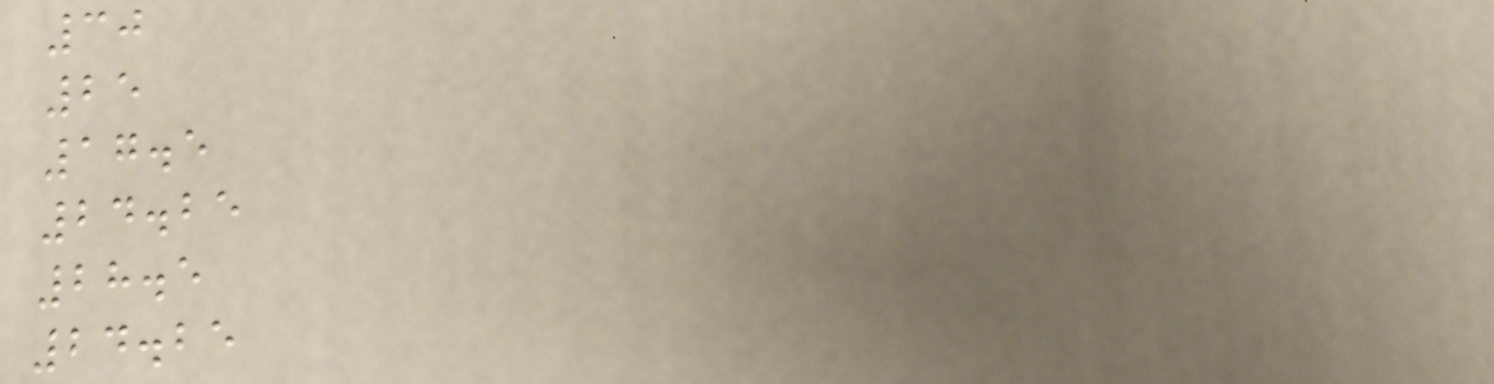30
25
17.5
24.25
28.5
24.25
